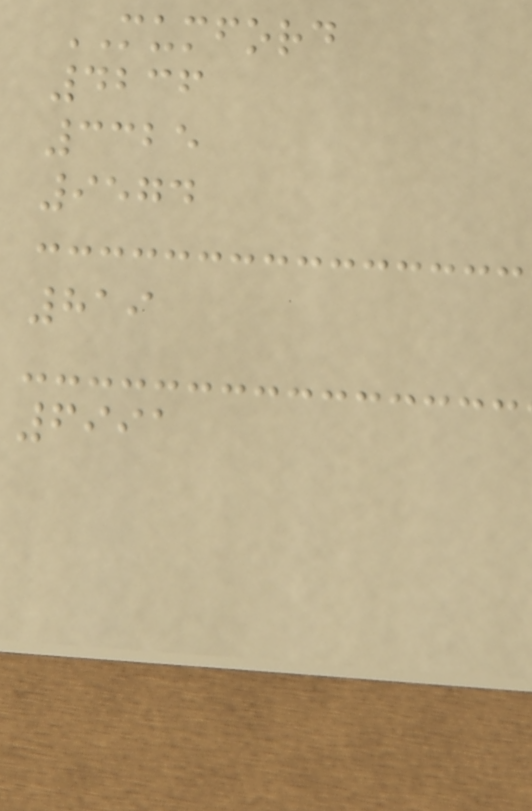MUMFORD
4236
3325
9574
819
6991
